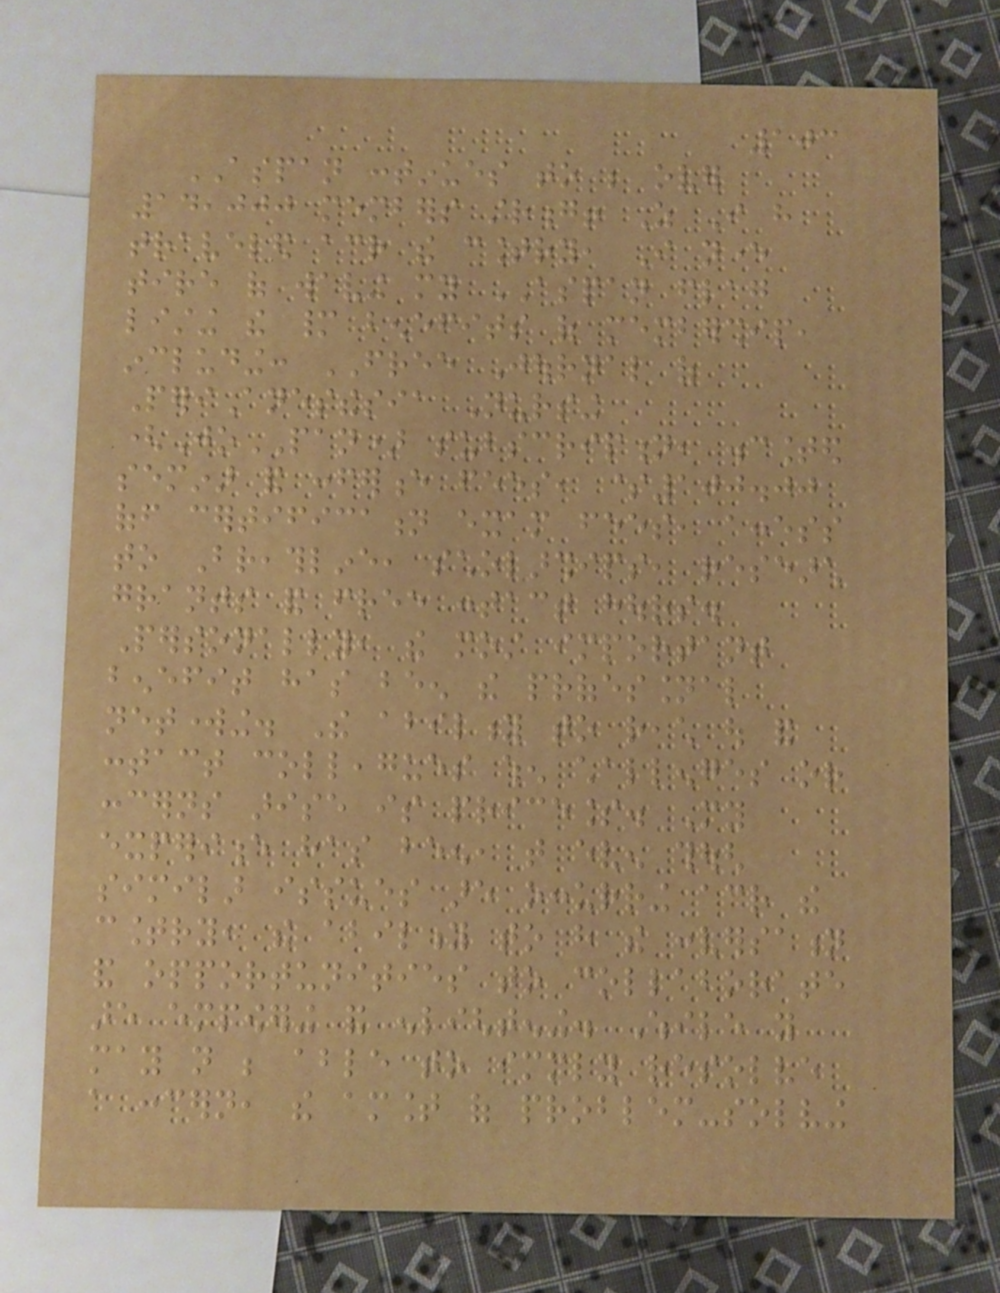103
ASPAN continues to be over
14,000 members strong! As I have
traveled across the country, I never
tire of waving my ASPAN flag
listing the many benefits of membership,
including: FREE Journal of
PeriAnesthesia Nursing
(JoPAN) subscription, discounted
seminar and conference fees, $100.00
off certification exam fees, access
to Breathline, scholarships, research
grants and free contact hours.
Personally, the most important
benefit has been the professional
networking. The ability to reach out and
contact colleagues when challenges or
concerns arise is priceless. My
experience has been, that even though
similar issues are occurring across the
country, the ability to have the conversation
and opportunities to collaborate
are empowering and enlightening. While you
may not be able to immediately resolve
a concern, the amount of problem-solving
